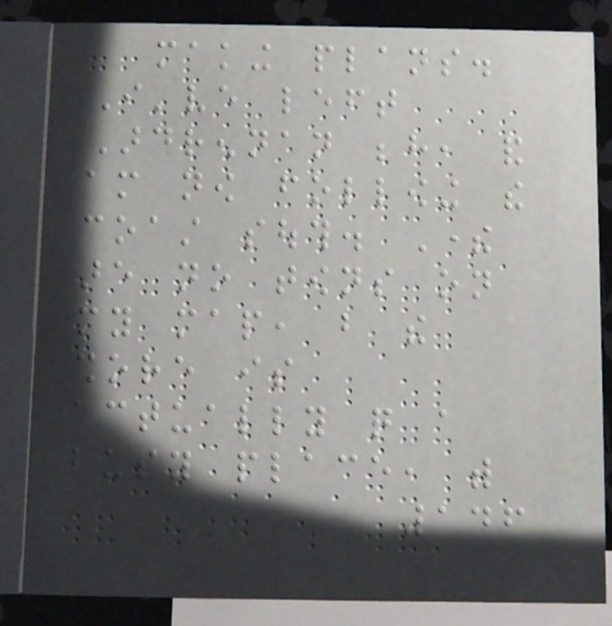making plans.
I've left
Ardrennan behind, and
am now following the
coast south. There
are no towns on
my map, but the
shore is
actually quite a
busy place, with
146
